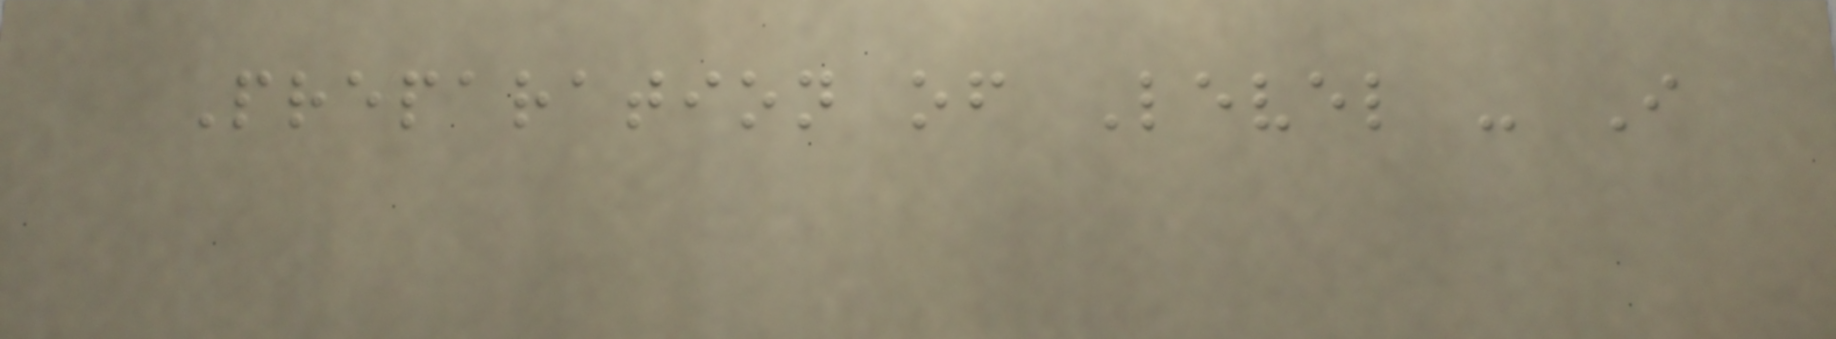Preparation of Level - I
